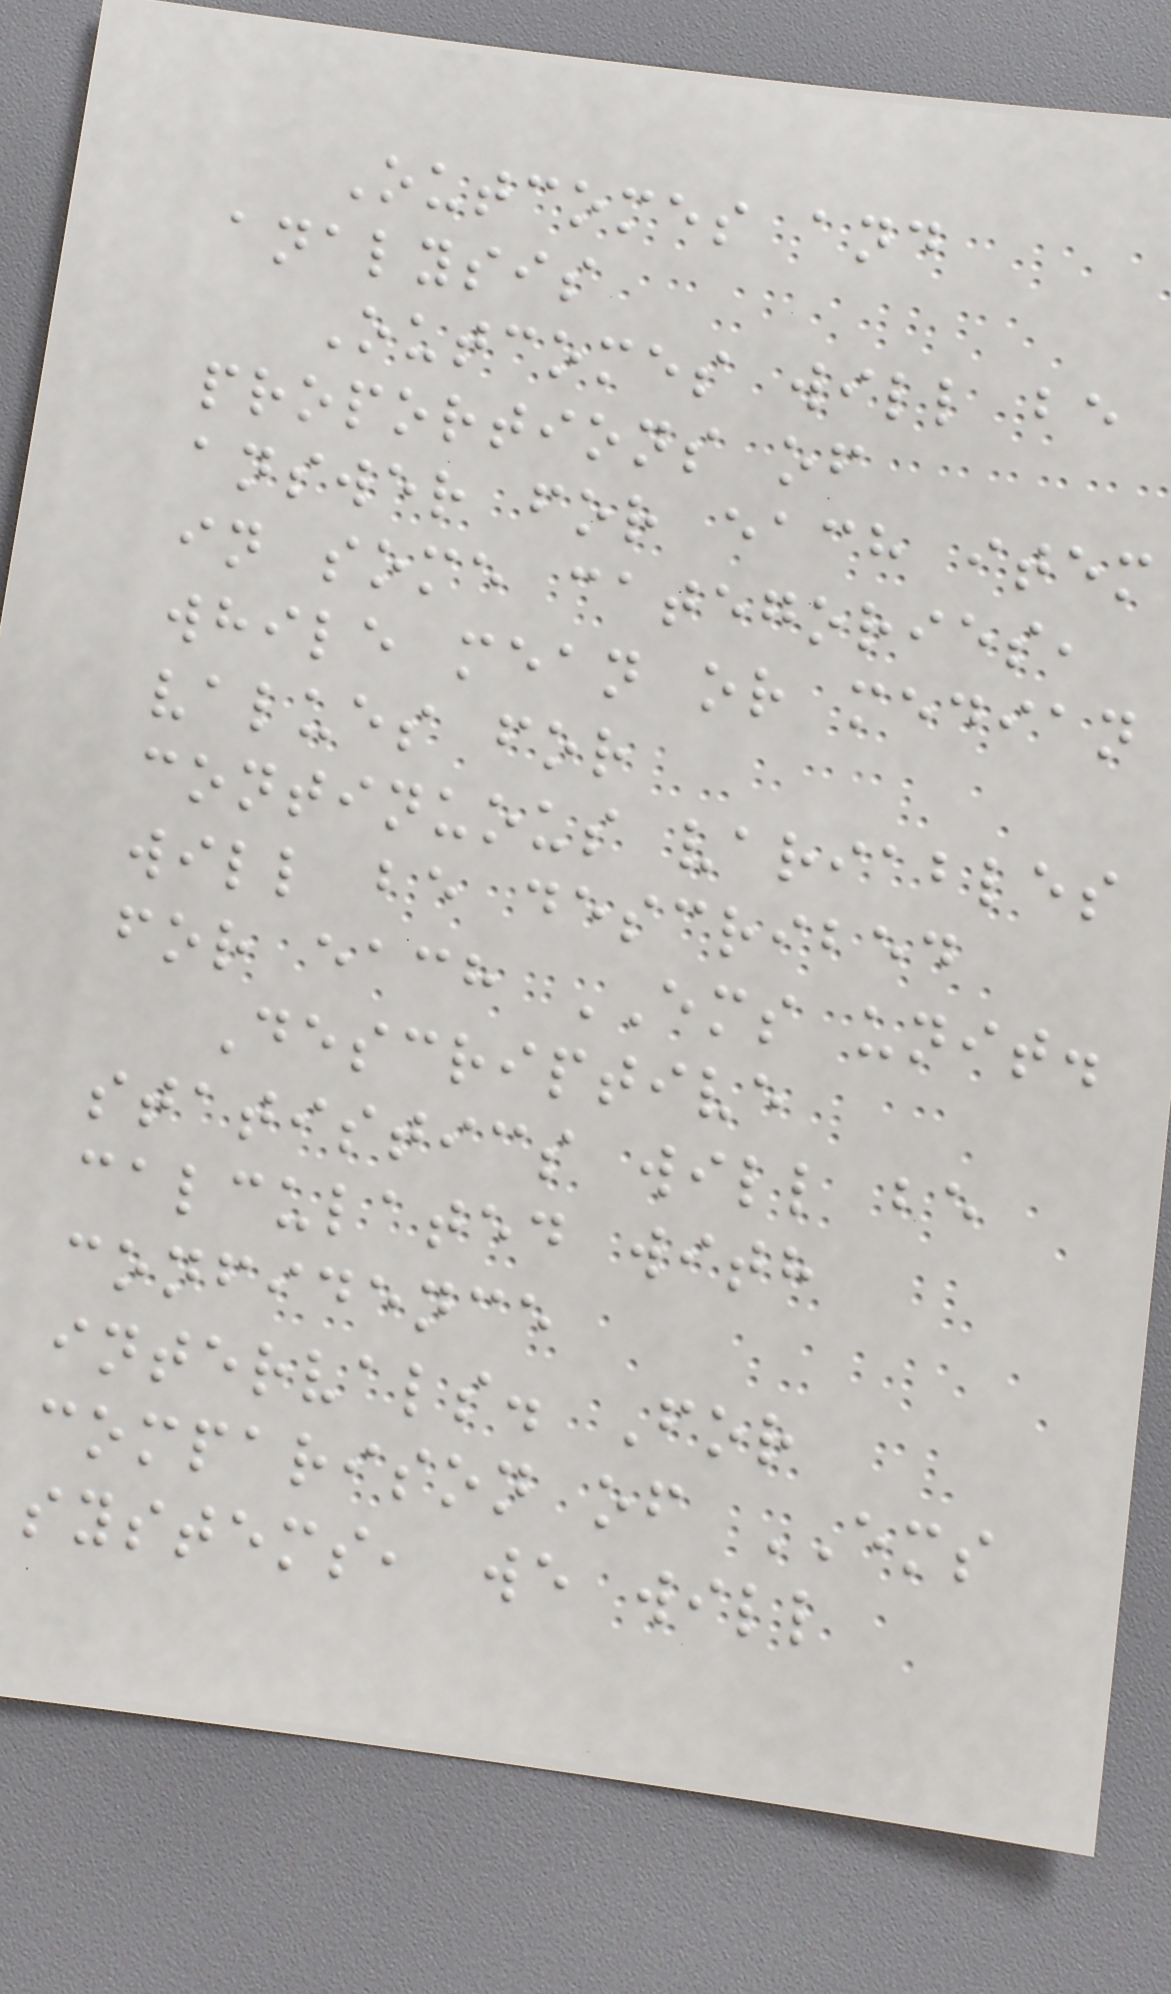Outcomes and
analysis
Outcomes will be
proportions of
answer for each item
in some categories,
while mean or median
values for
continuous variables
will be described
for each EMS unit.
Descriptive
statistics will be
calculated with
confidence
intervals. For
comparison of EMS
systems, we will
